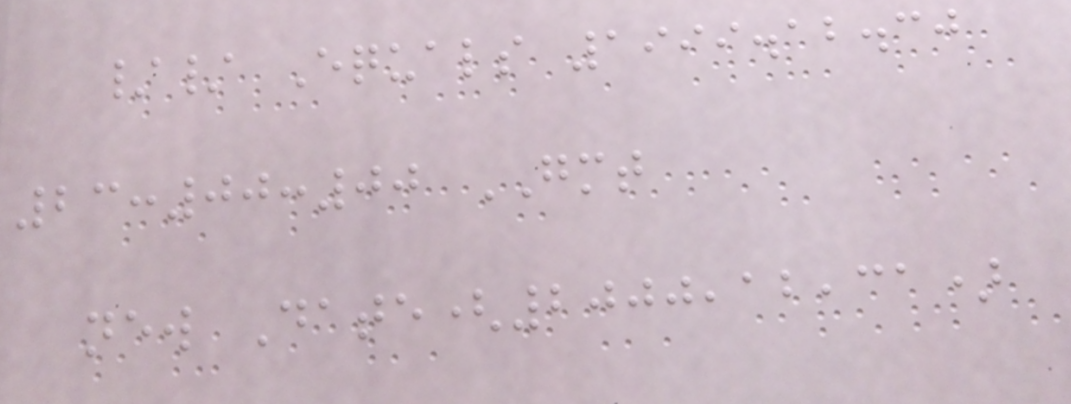// Equals 1999.12.30
23:00:00 GMT
new Date(2000,12,31)
